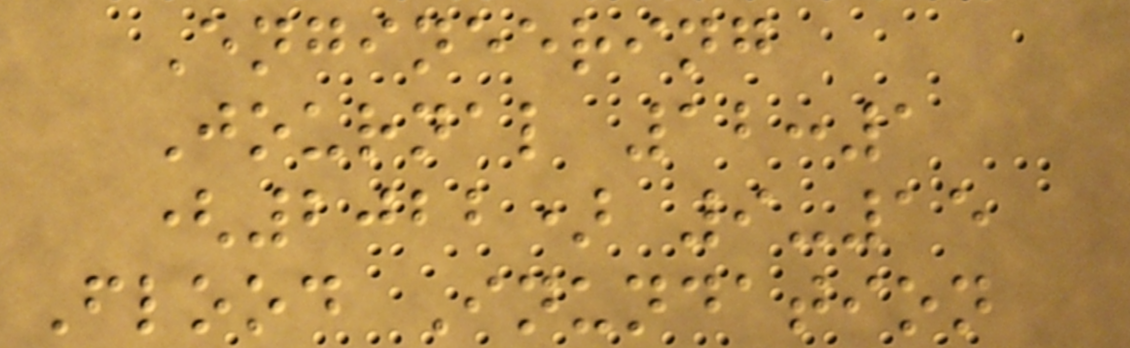Engineering
Journal 12:1
(2022) 9-15
Flood Inundation
